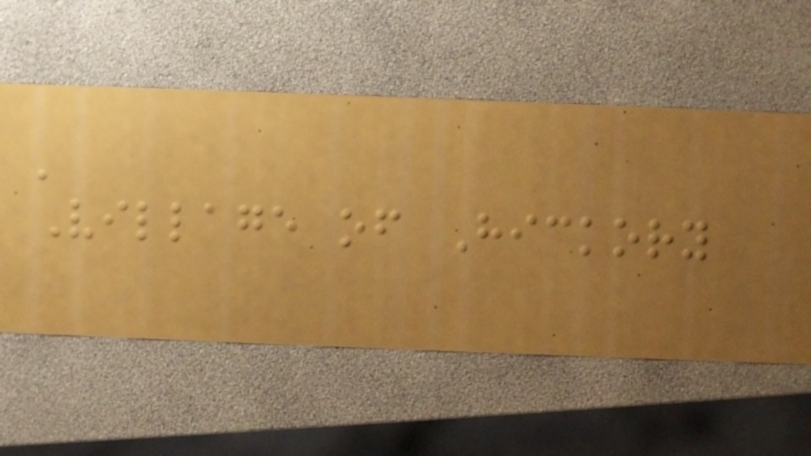'
Village of Hickory
